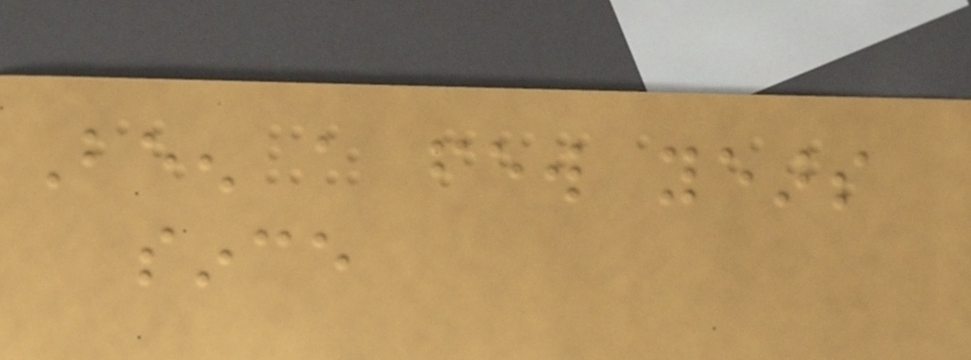Been a few years
since
